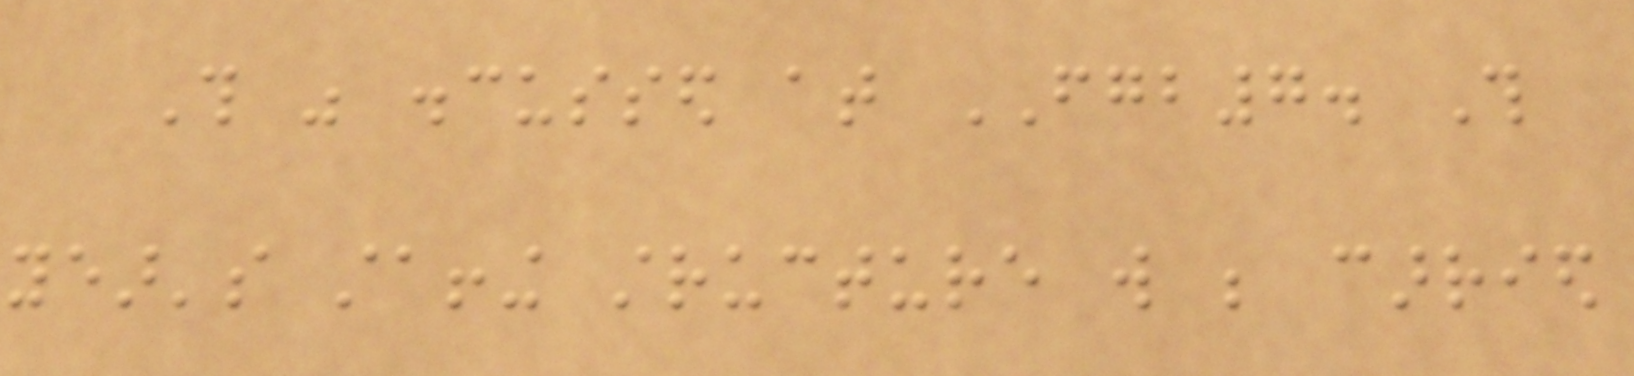This was discussed at FGB7. This
year's staffing structure will be carried
